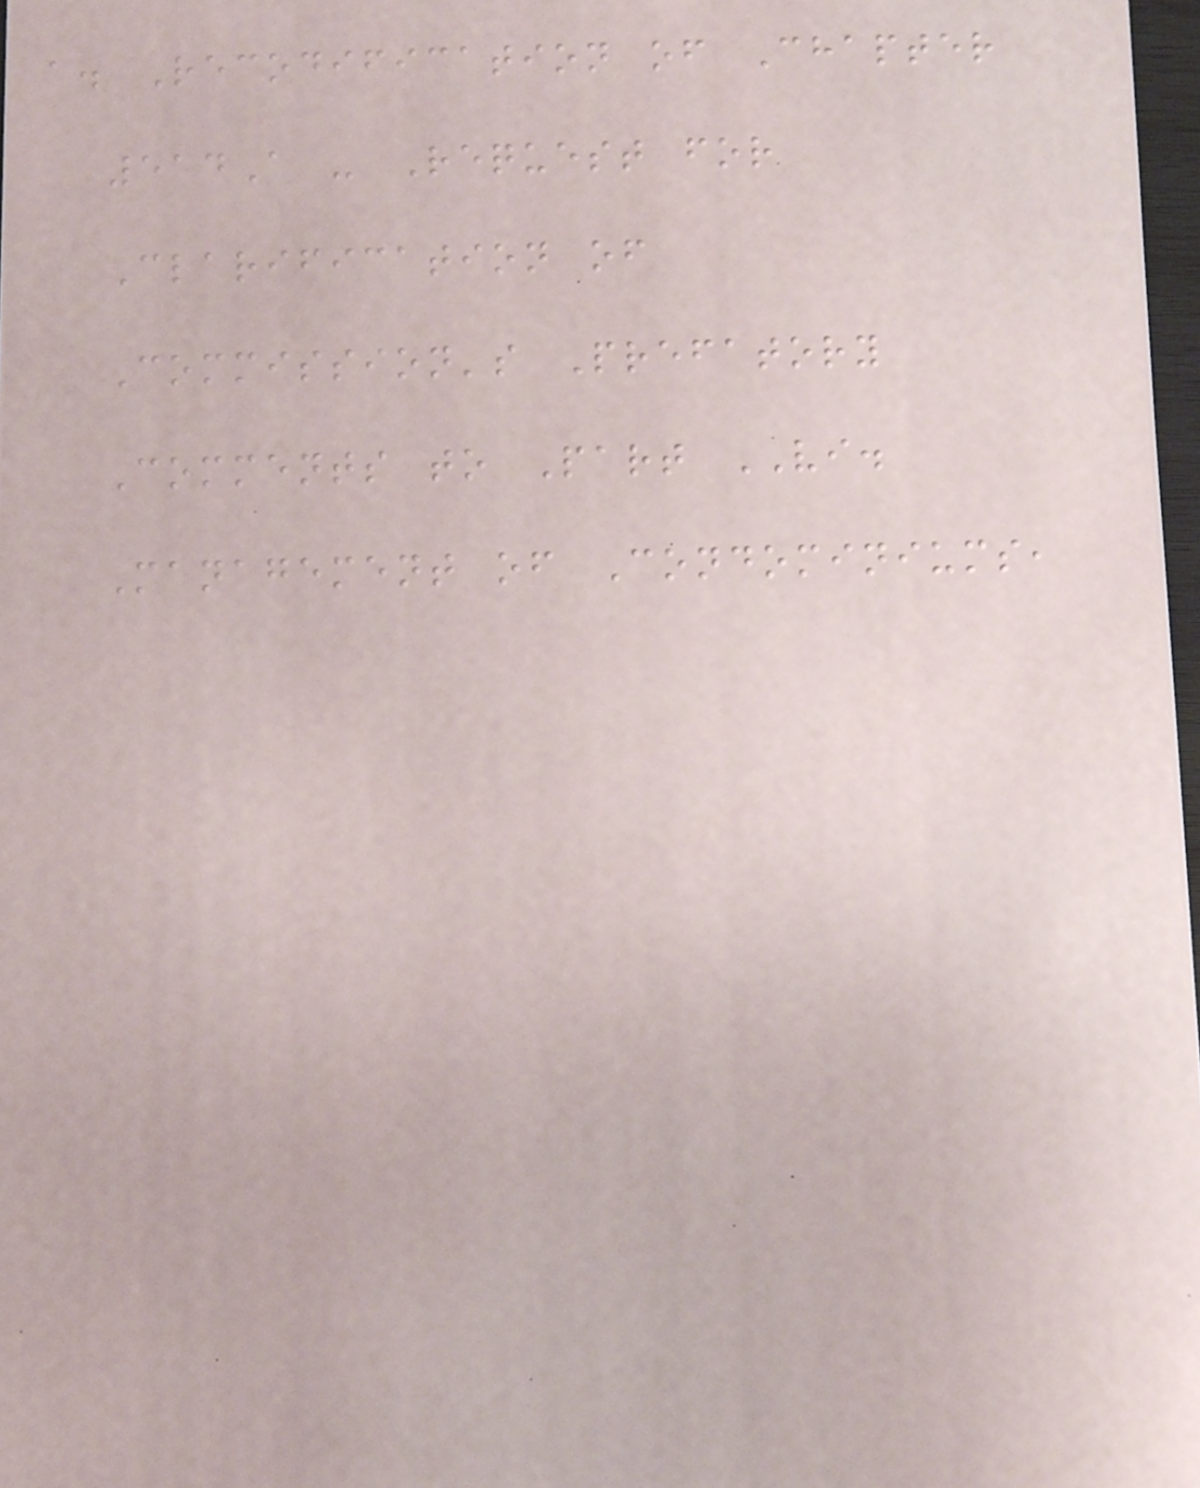a. Recodification of Chapter
514A - Request for
Clarification of
Commission's Prefatory
Comments to Part VI.
Management of Condominiums,
